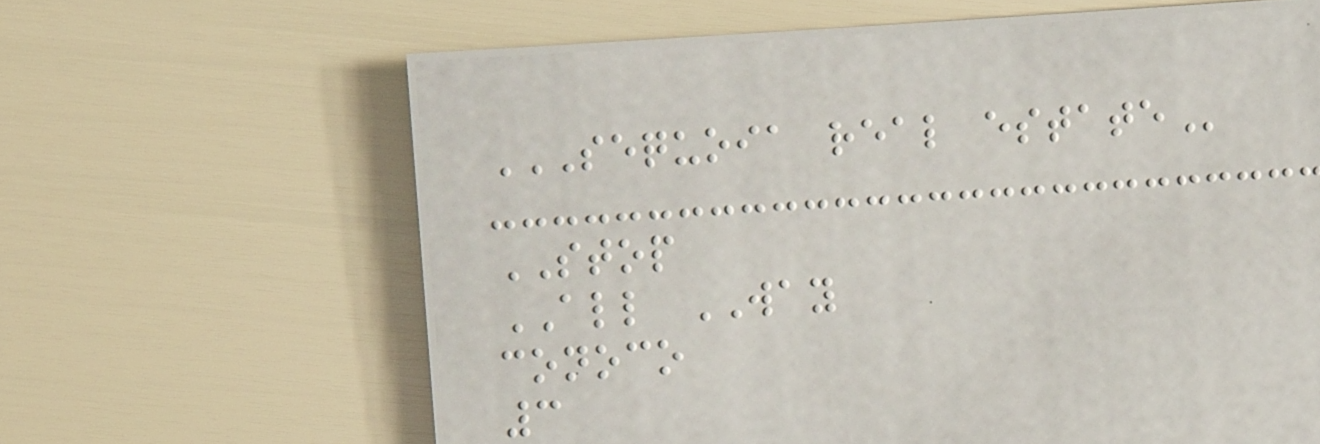SEQUOIA REAL ESTATE
STOP
ALL WAY
conoco
3
